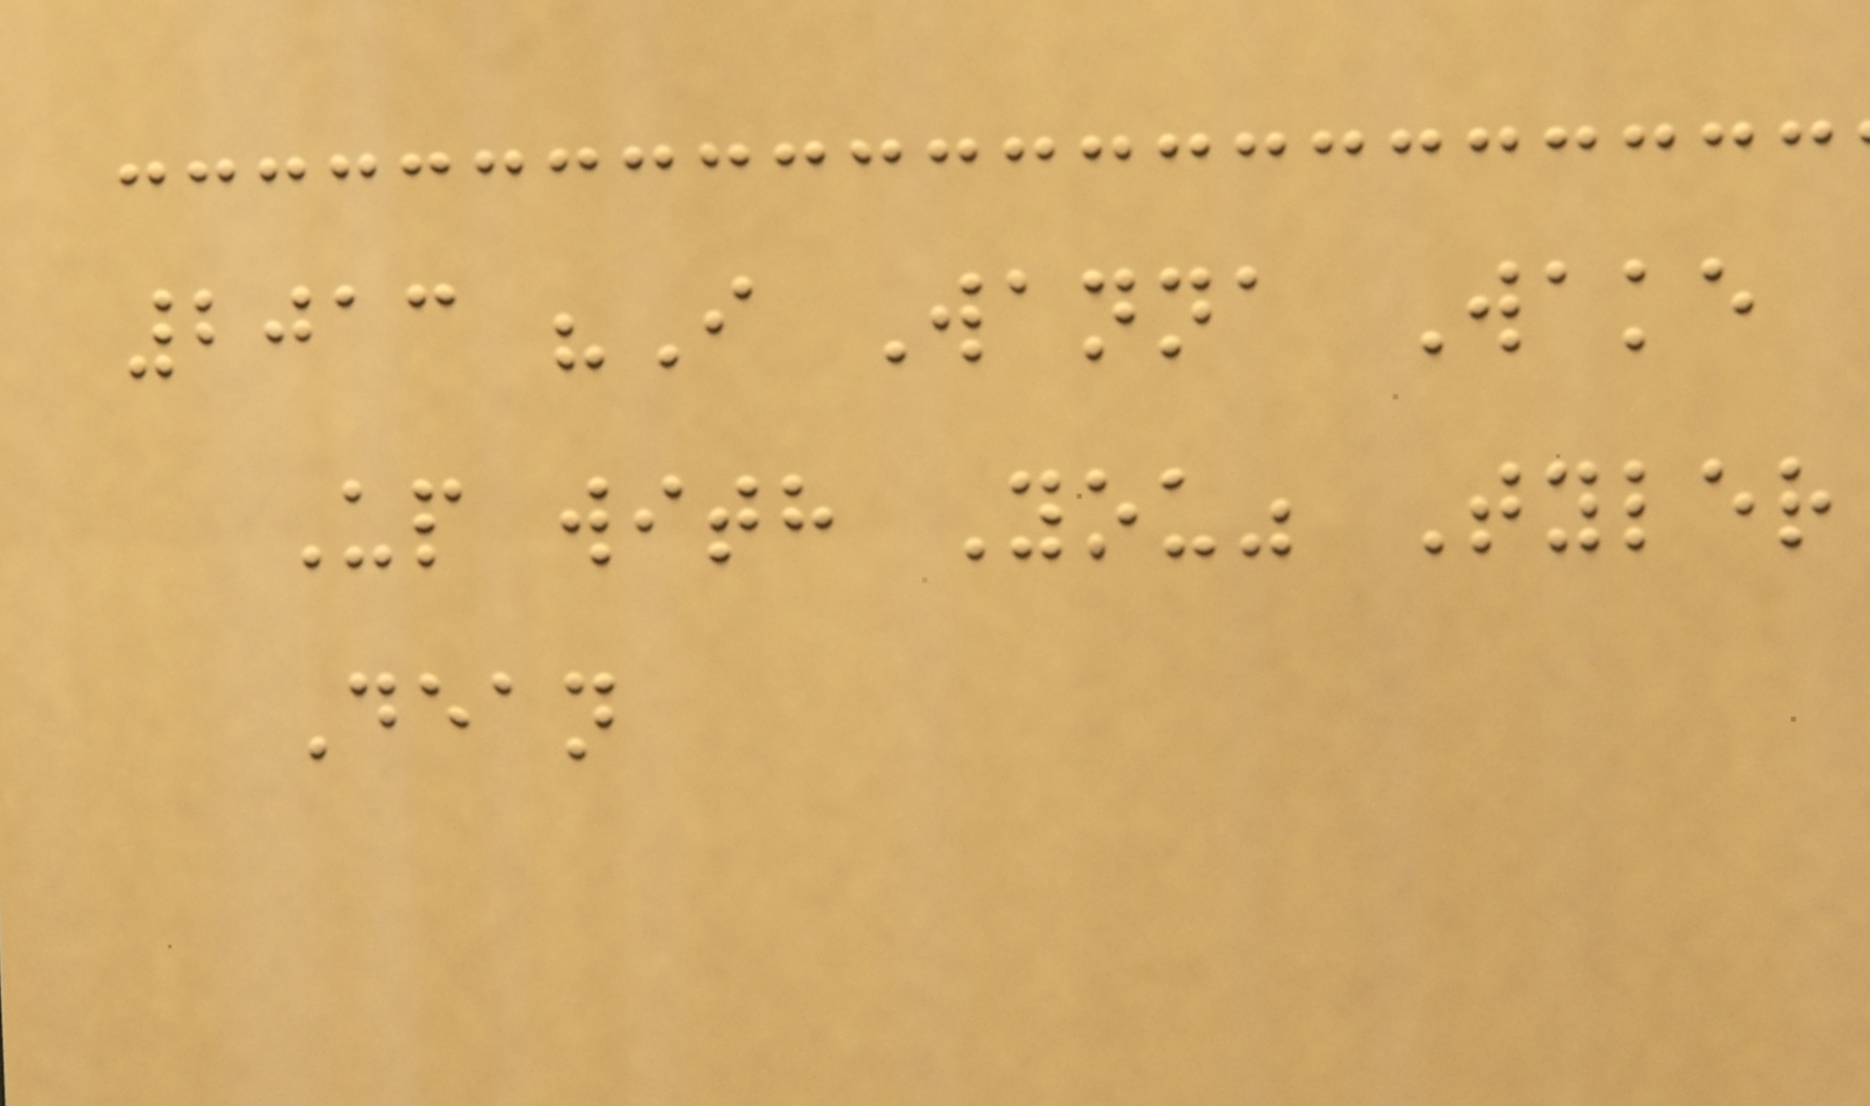2013 "I Wanna Wake
Up with You" Tyler
Dean
